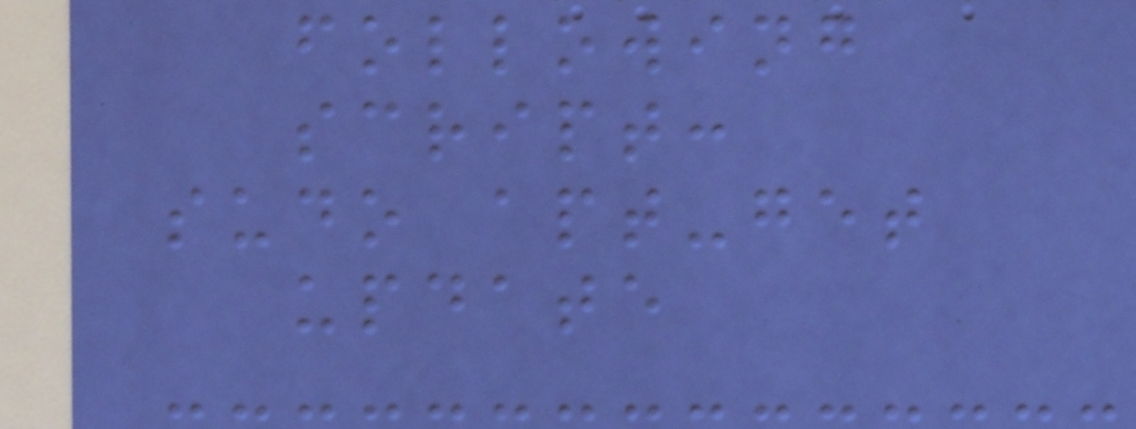following
script:
sudo apt-get
update
